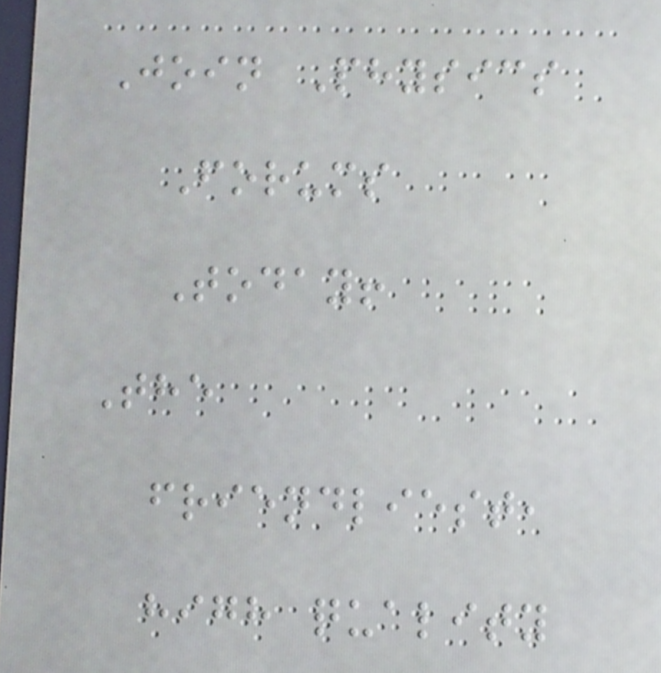Join Physics
Forums
Today!
The
friendliest,
high quality
